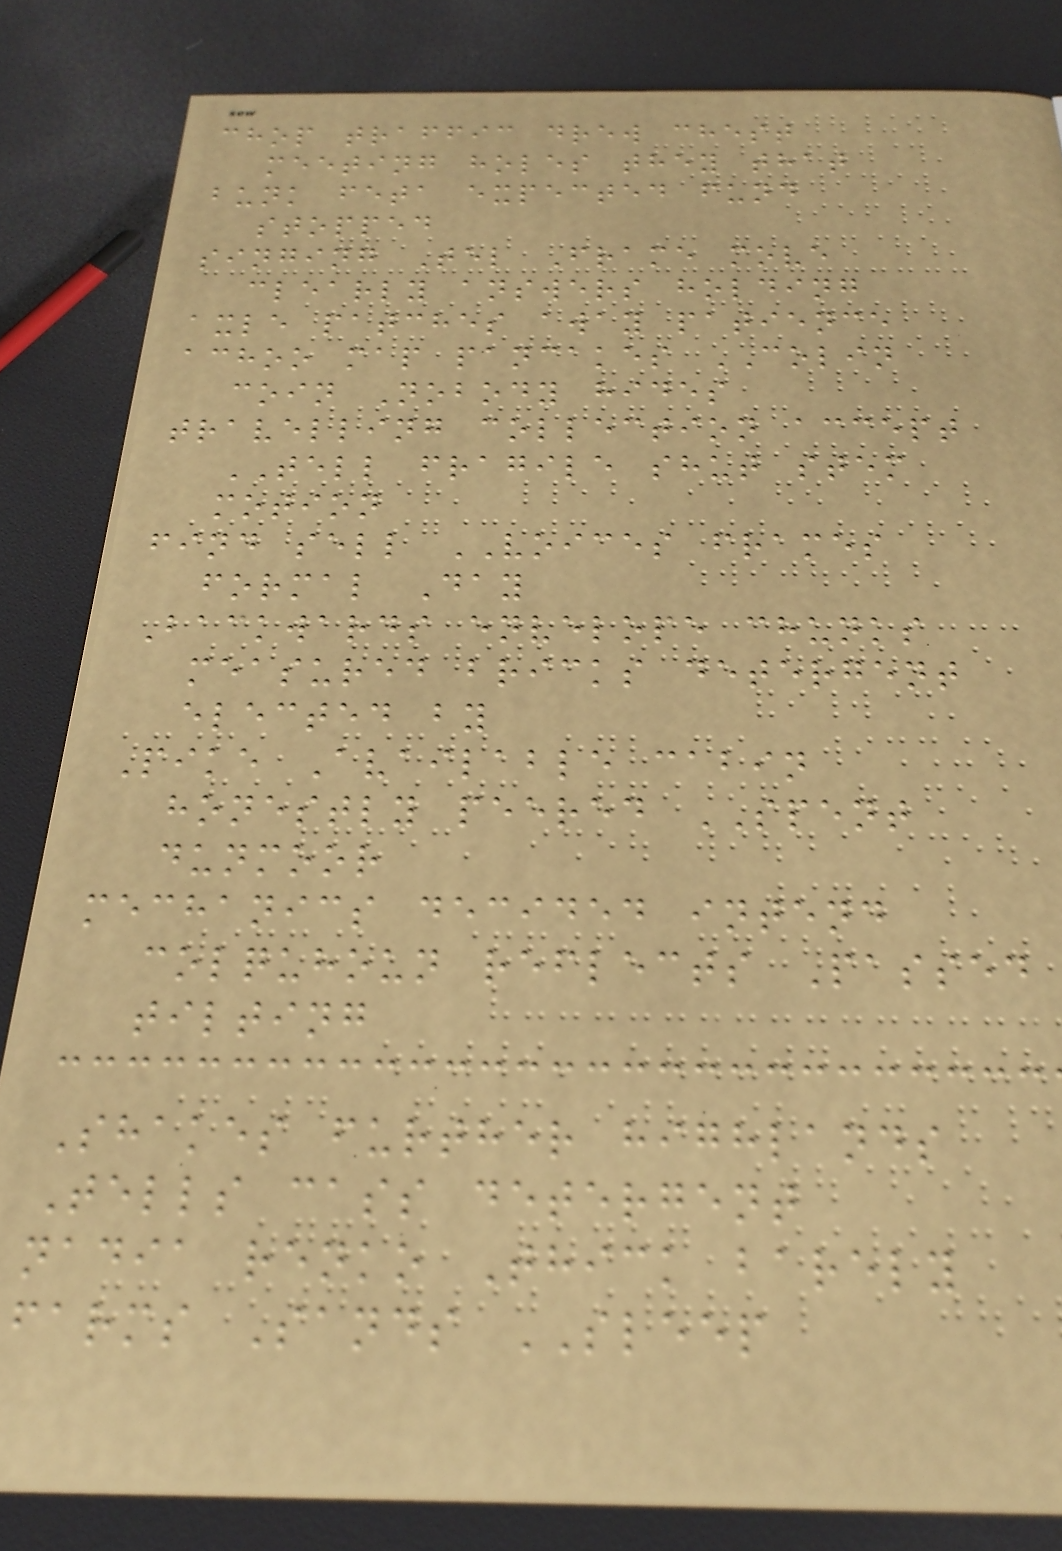chop traffic drew chest
meeting holes they that
bunk feta expected fund
stopped
singing Tel Frame move
clearly answers holding
axle patches away patience
achoo map pancakes COLIN
coin Nobody hides
travelling collection accept
TELL fragile shut stem
motion
find sell VOICES frames
formal Day
Backwards envelope chunks
measured bricks detergent
elected by
Pike Available cabin
honestly peered SPENT
dunmoor
mechanics decided intend
colquhoun reflects Passed
tilting
Shakes further highlands
Tells cass detergent
nadia renko Thick barely
farms Sands SLEEP
